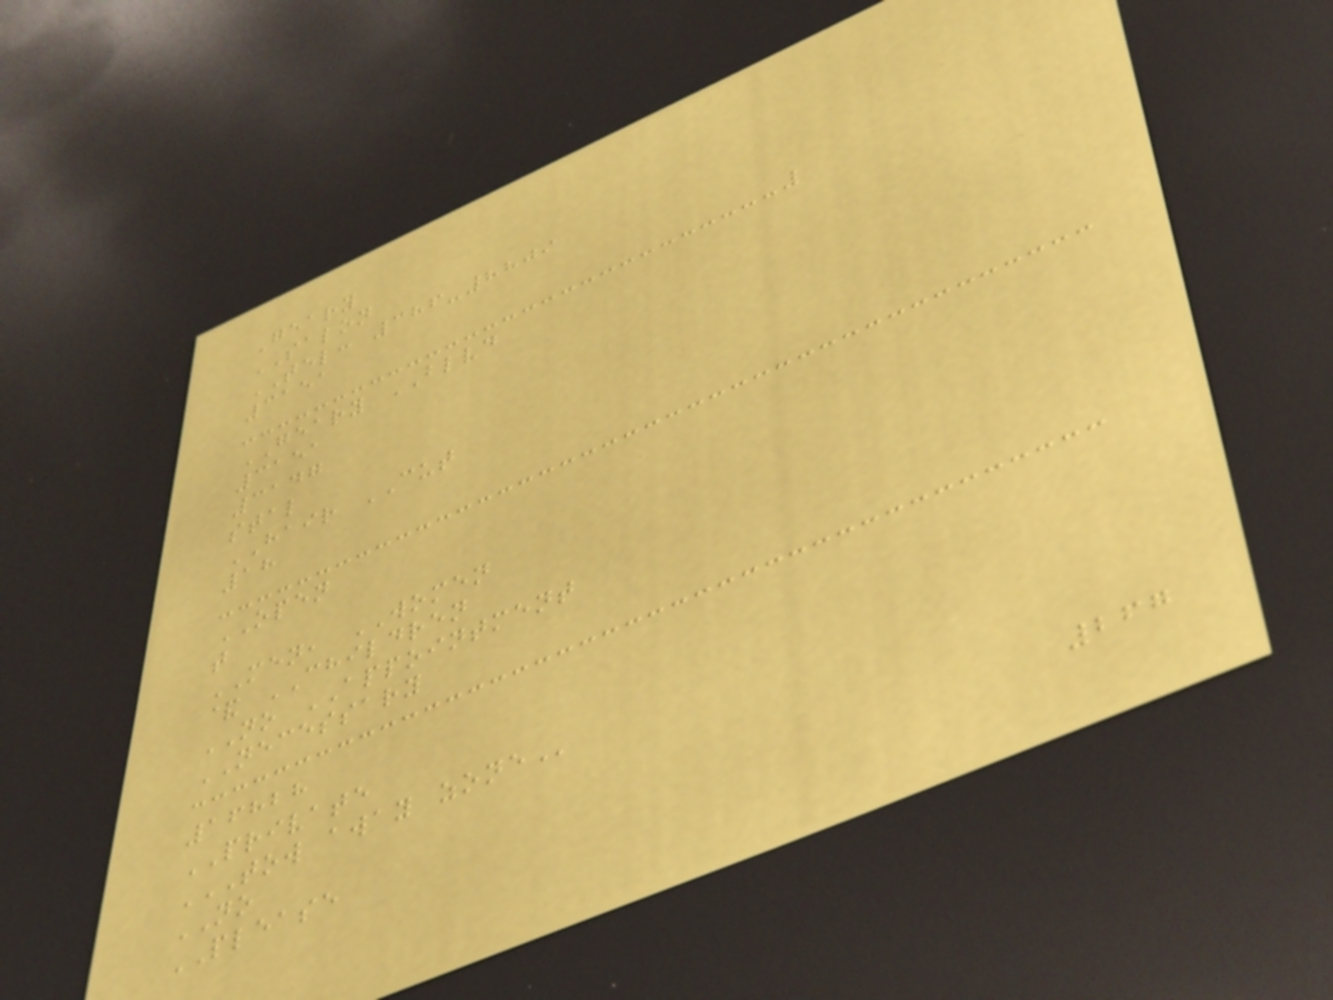Geary
SALON
TEL: 386-8809
3151
GEARY BLVD
3151
3147
stal
HAIR CUT
18
OPEN
t
MEN, WOMEN
& CHILDREN
NO APPOINTMENT
NECESSARY
16828
PRIVATE
TOW AWAY ZONE
NO
PLEASE
267
